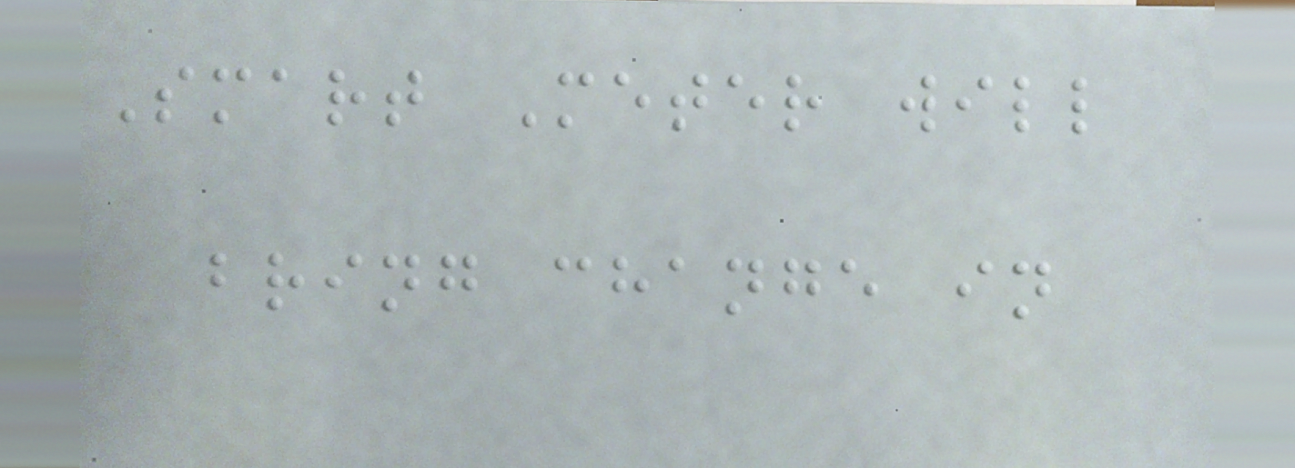Smart Meter will
bring change in
